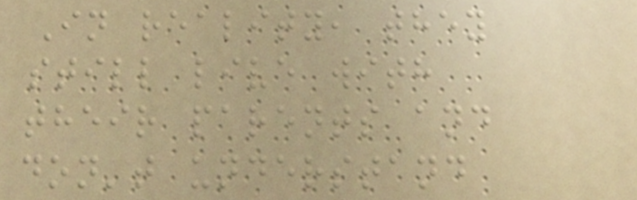In reality, they
still live with
their parents and
don't understand
